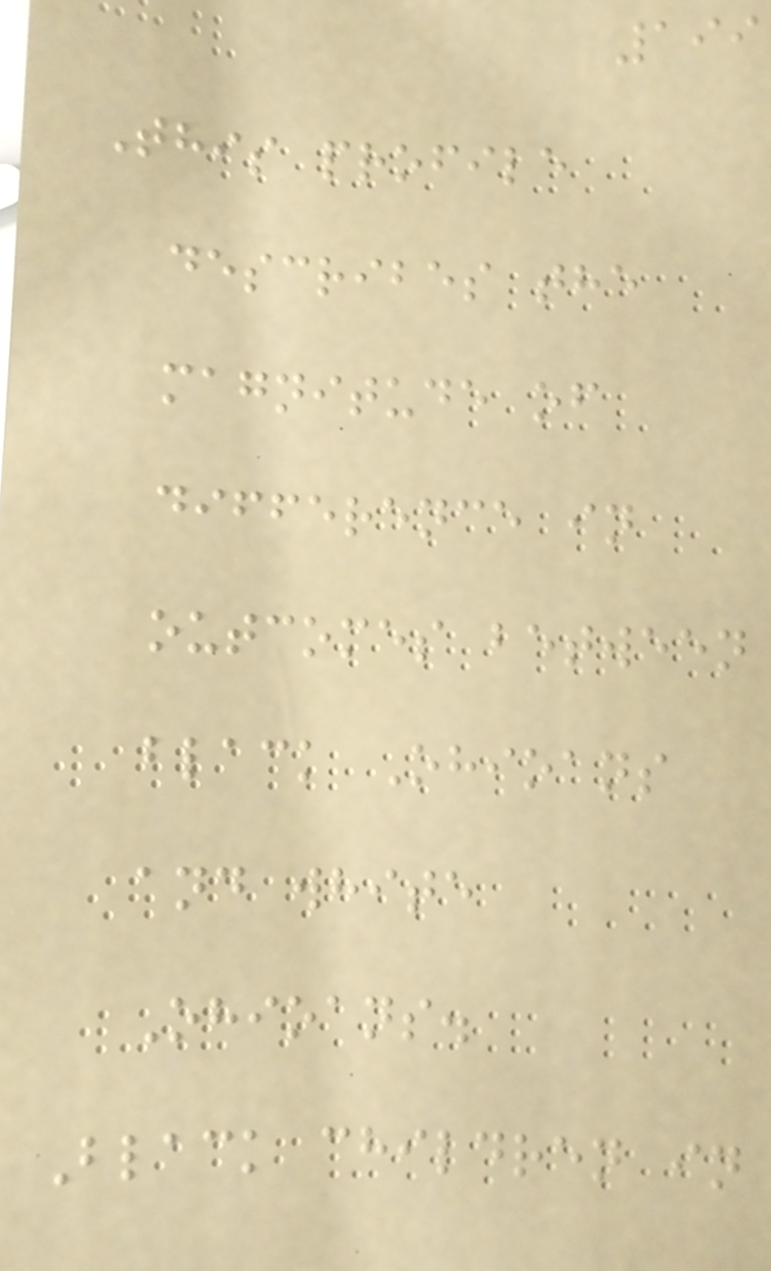199
This profile
describes the
magnitude of
difference in
outcomes between
black Ohioans
and white
Ohioans.
Black children in
